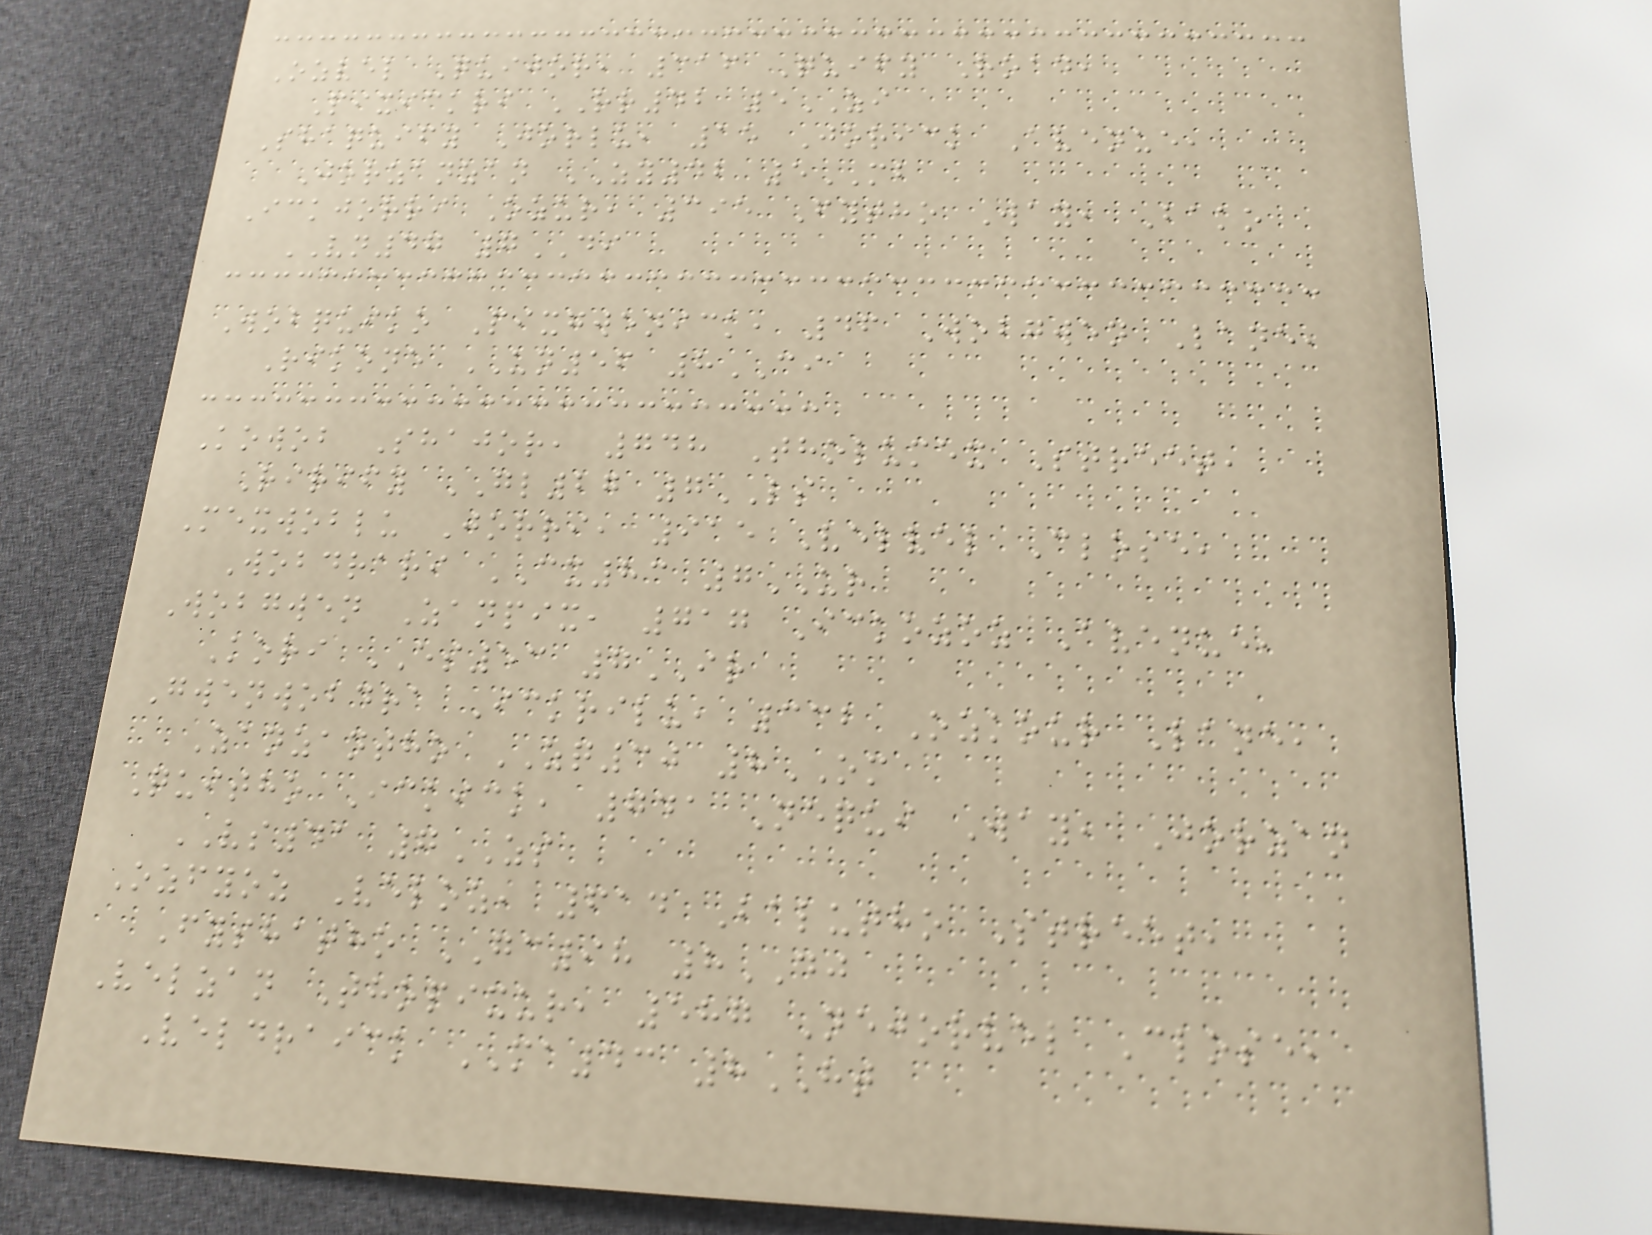Ozvel Quijor, 316 Quify Road,
Pixickri RR42 5ZI
Shaquify Jorlu, 15 Jorick Avenue,
Jorzanzan ZY42 5MB
Ickjorri Ozur, 395 Fytho Way, Bako
VN47 7DI
Wobquiko Pixgwenick, 46 Wobgwen Lane,
Rikone UN56 8CI
Kowob Shajor, 748 Tholumex Street,
Rirify GL27 7LS
Mexwoblu Jorri, 915 Velvel Close,
Wobdrari CX83 7UR
Wobgwen Zanpix, 717 Ickozoz Avenue,
Kori ES53 7IR
Gwenwobdra Ickrilu, 332 Ozkour Lane,
Zanzantho ZQ30 8OM
Quitho Ickick, 741 Nequi Way, Jorzan
VS41 7ZS
Ozfyoz Veloz, 614 Balutho Street,
Fyshatho GC98 8DJ
Velzan Thopixur, 587 Nejorvel Close,
Veldraick MA43 8HT
